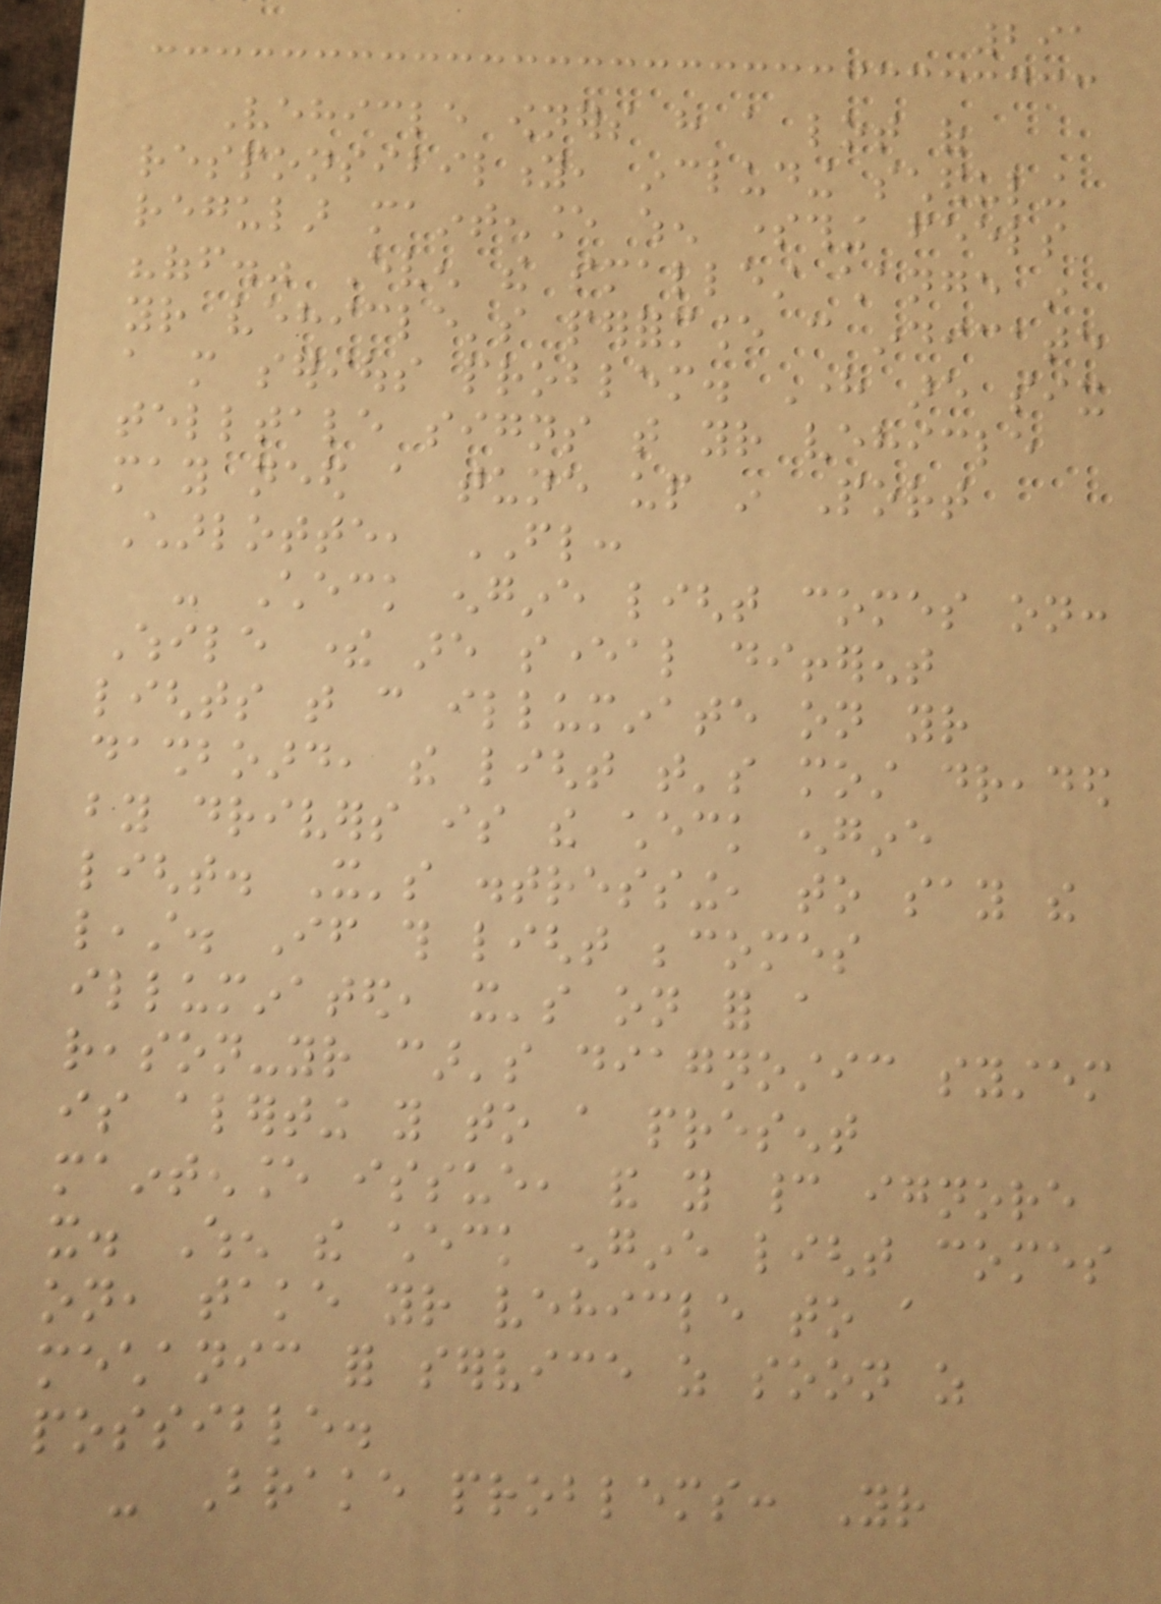291
Vehicle owners have a lot of
responsibility, including scheduling
regular maintenance when something feels
"off." Even the smallest change in
your vehicle's performance can indicate
a more serious problem. Here are six
telltale signs that your vehicle
may need a tune up in Port
Charlotte, FL:
- Check engine light comes on:
While there are several different
lights that can illuminate on your
dashboard, the light that's most dreaded
by drivers is the check engine
light. It's distressing, to say the
least. If this light becomes
illuminated, it's on for a
reason-your car's diagnostic system
is alerting you to a present
maintenance issue, and you cannot ignore
it. When the check engine light comes
on, take your vehicle to a
mechanic for service as soon as
possible.
- Brake problems: Your
